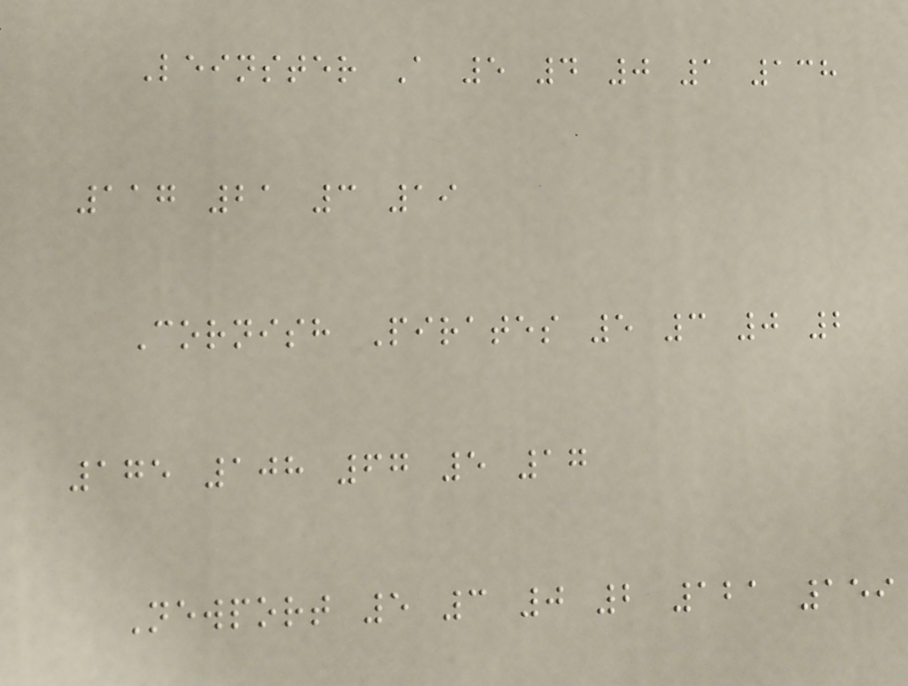Leinster A 5 4 0 1 138
117 21 3 19
Cornish Pirates 5 3 0 2
175 108 67 5 17
Newport 5 3 0 2 121 159
